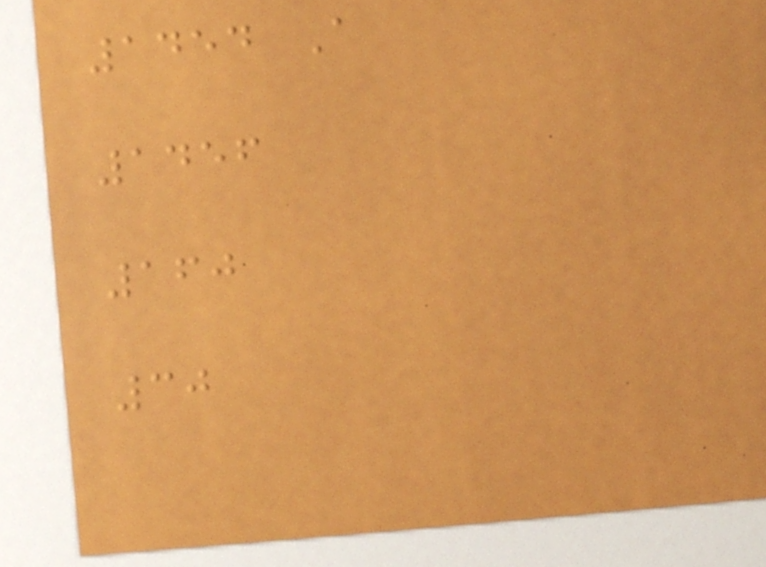1454 A
1456
160
30
